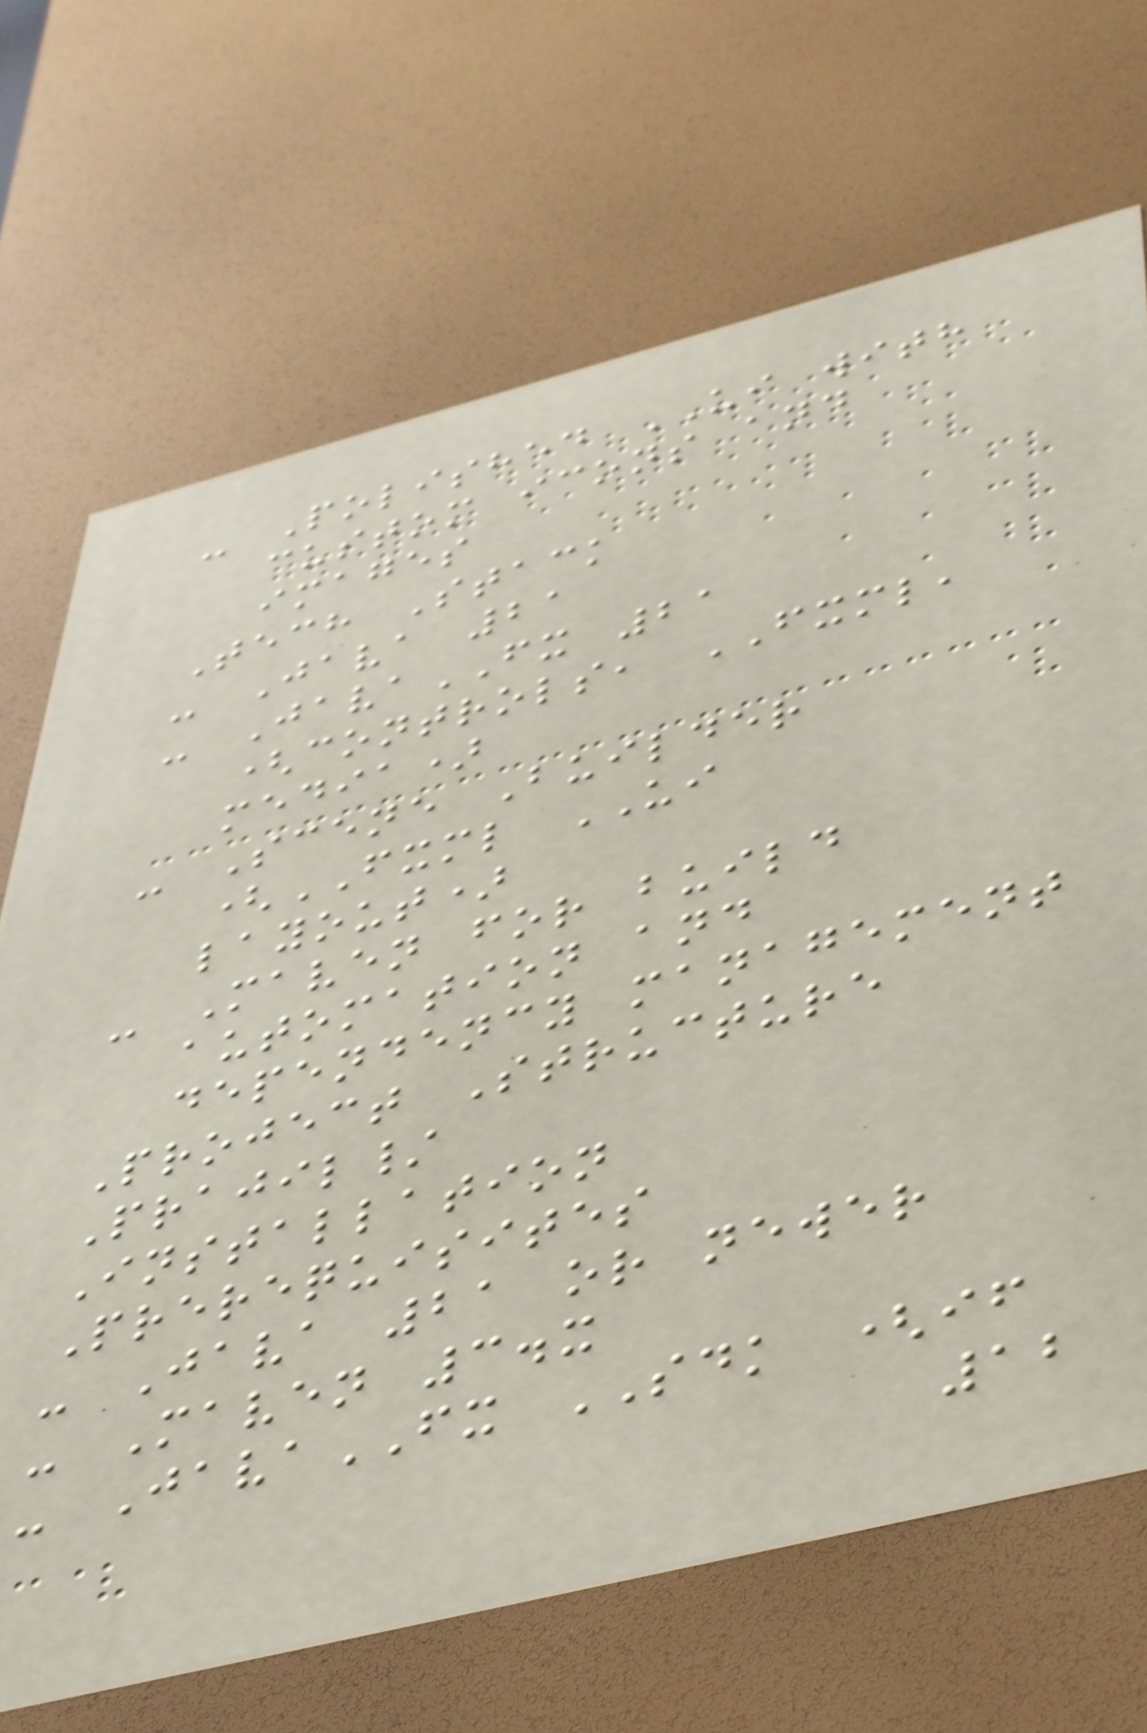- Polished UI with
custom icons and
images
Tech Stack
- Java 21
- JavaFX 21
(controls, FXML,
media)
- Scene Builder
(FXML UI
layout)
- Maven for build
automation and
dependency management
Project Structure
Prajil/
Installation
Prerequisites
- Java 21 or newer
- Maven 3.x
- JavaFX SDK (if
12
